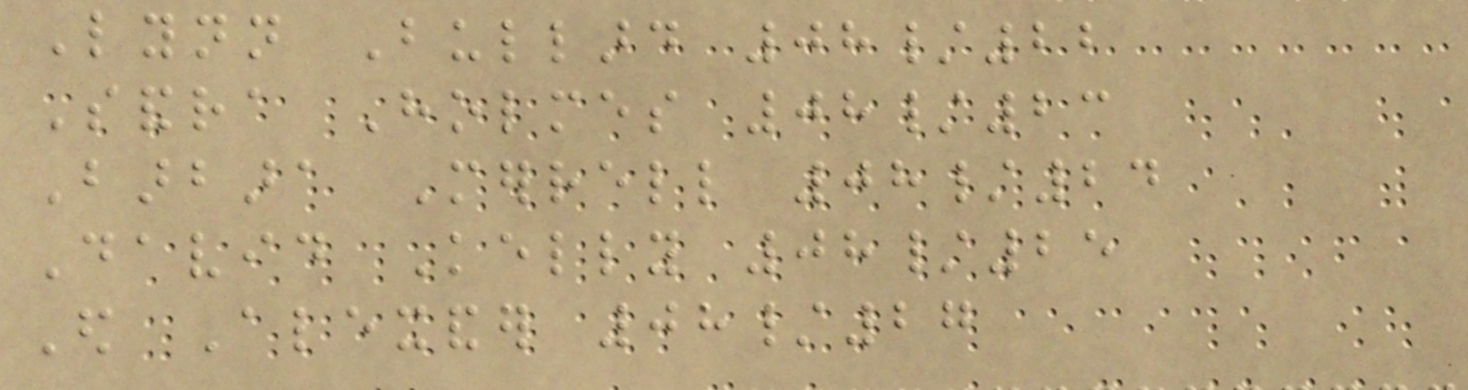Lynn Bullard 08/22
Sandra Holmes 08/23
Barbara Merrell 08/24
David Kelly 08/25
Ed Alexander 08/27
